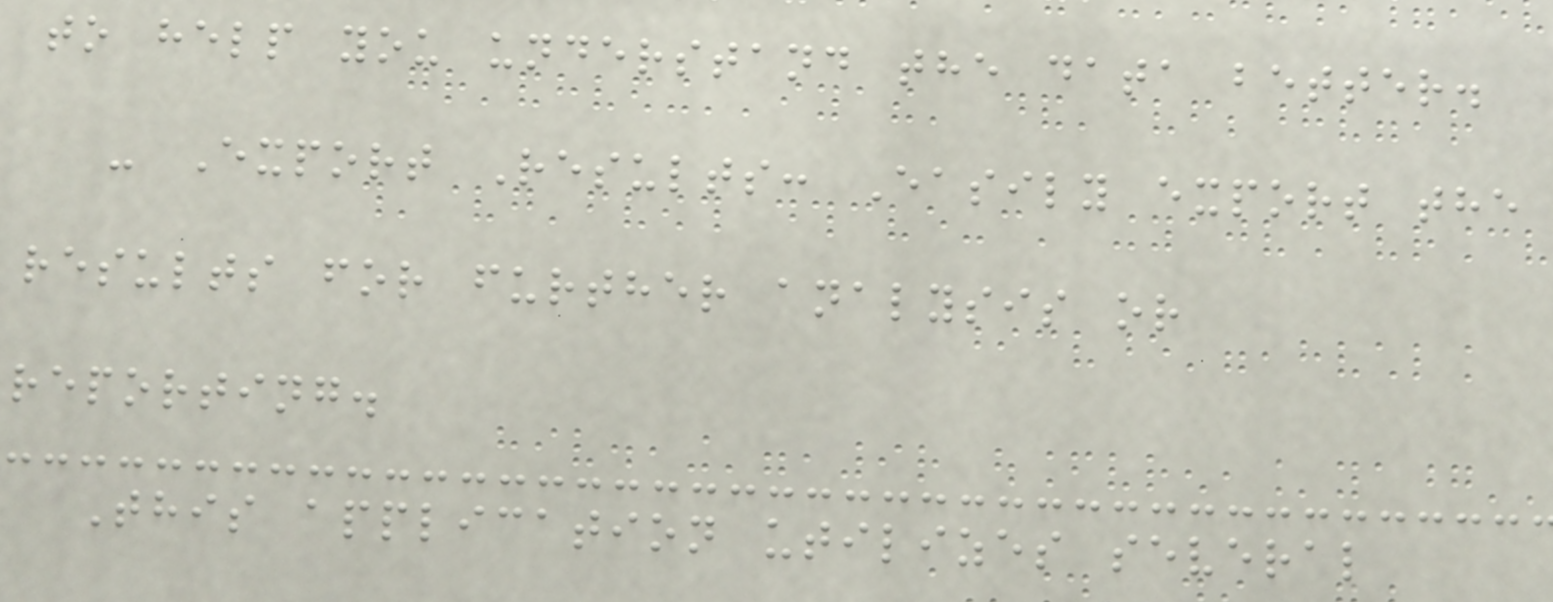to help you understand the data better.
- Export Results: Easily export the
results for further analysis or
reporting.
This application utilizes several
